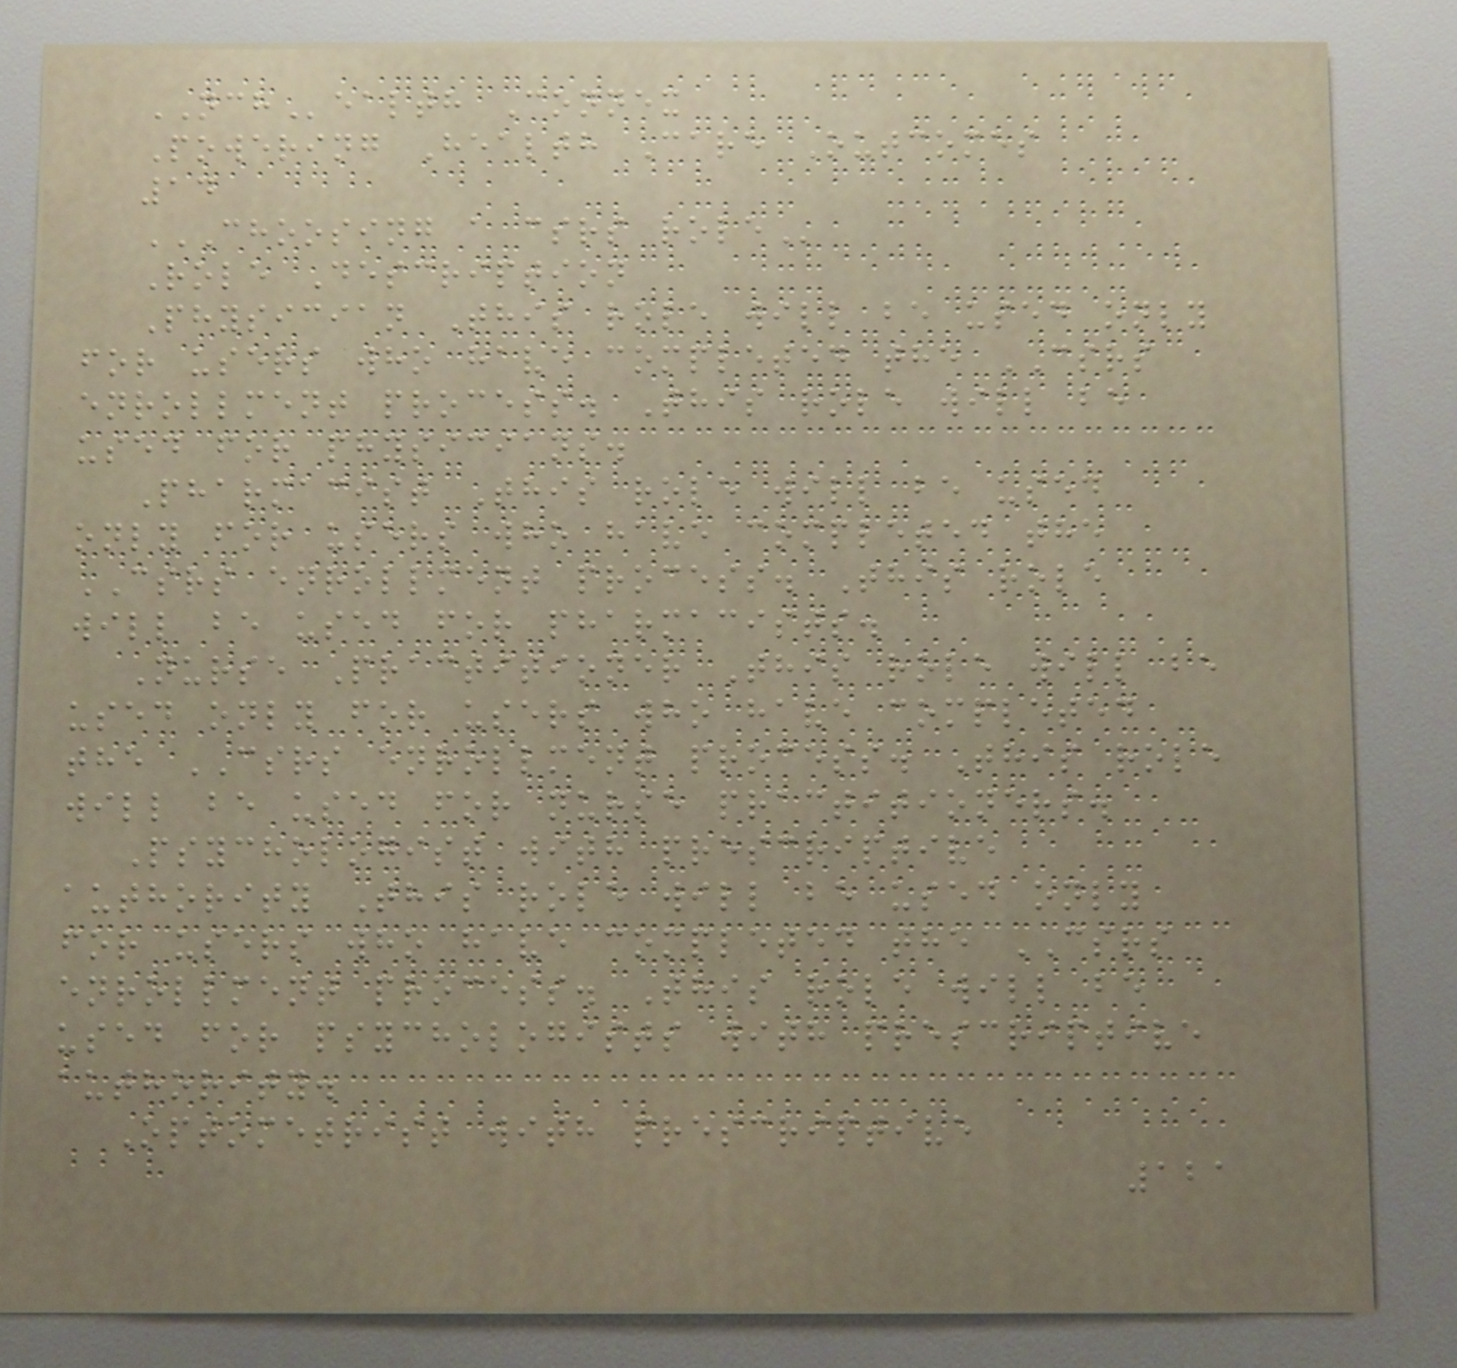NCHealth Connex
Powering Health Care Outcomes
14
CHOOSING A CSRS ROLE
Role Description
Physician This role will be used only
for users who have completed the CSRS
enrollment process. This role will be
used for physicians.
Pharmacist This role will be used
only for users who have completed the
CSRS enrollment process. This role
will be used for pharmacists.
Nurse Practitioner This role will be
used only for users who have completed
the CSRS enrollment process. This role
will be used for nurse practitioners.
Psychologist with prescriptive
authority This role will be used only
for users who have completed the CSRS
enrollment process. This role will be
used for psychologists with prescriptive
authority.
Optometrist with prescriptive
121
